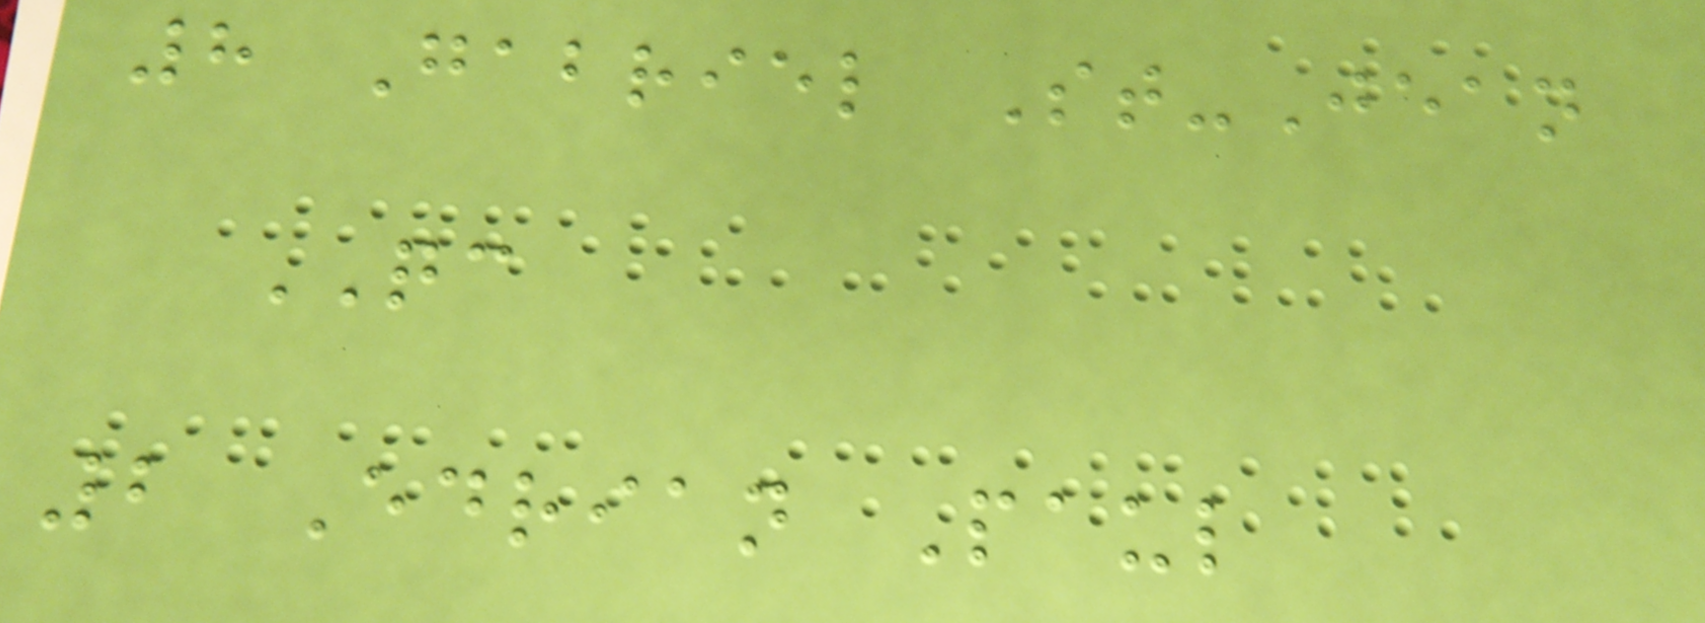8 Gabriel St-Jean
QC
2 Edrian Paul
